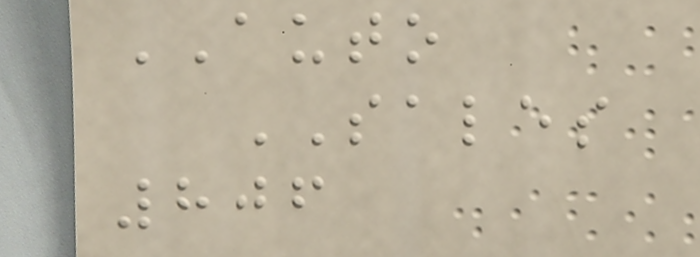AUTO
SALES
806
